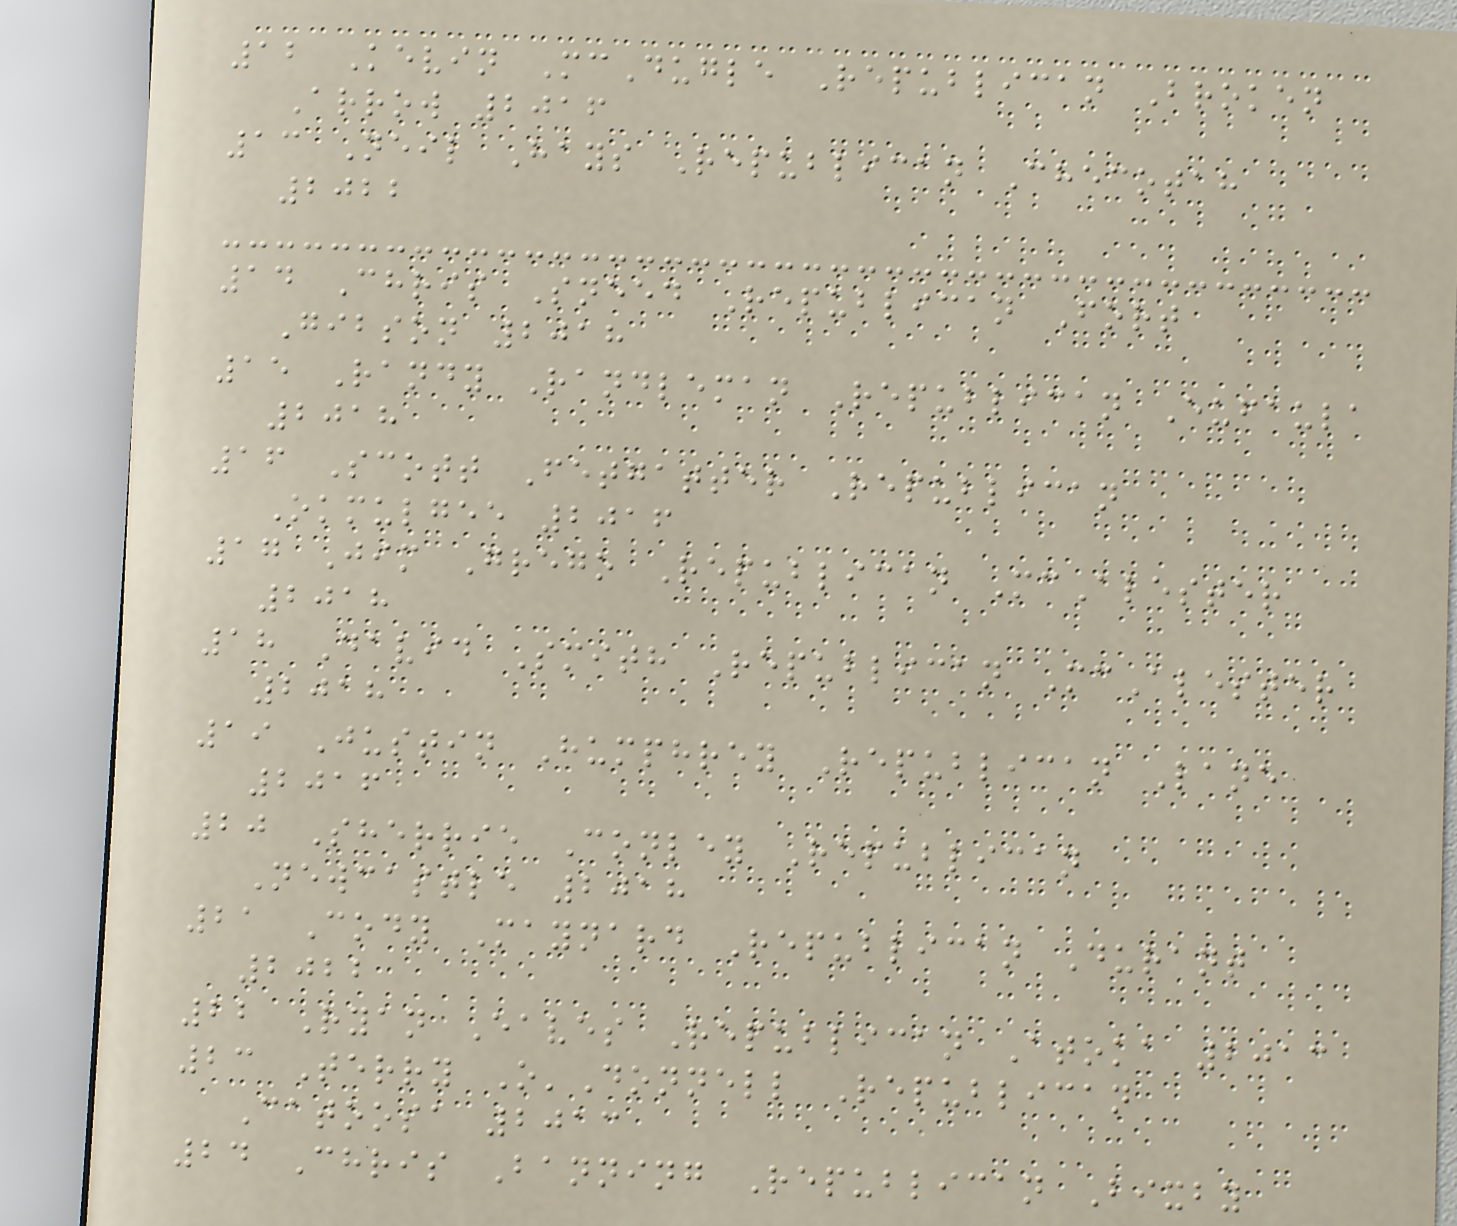12 Kevin McDugle Republican Broken
Arrow 2016
13 Neil Hays Republican Checotah
2022
14 Chris Sneed Republican Fort
Gibson 2018
15 Randy Randleman Republican Eufaula
2018
16 Scott Fetgatter Republican
Okmulgee 2016
17 Jim Grego Republican McAlester
2018
18 David Smith Republican McAlester
2018
19 Justin Humphrey Republican Lane
2016
20 Sherrie Conley Republican
Newcastle 2018
21 Cody Maynard Republican Durant
2022
22 Ryan Eaves Republican Atoka 2013
23 Terry O'Donnell Republican
Catoosa 2013
24 Chris Banning Republican Bixby
